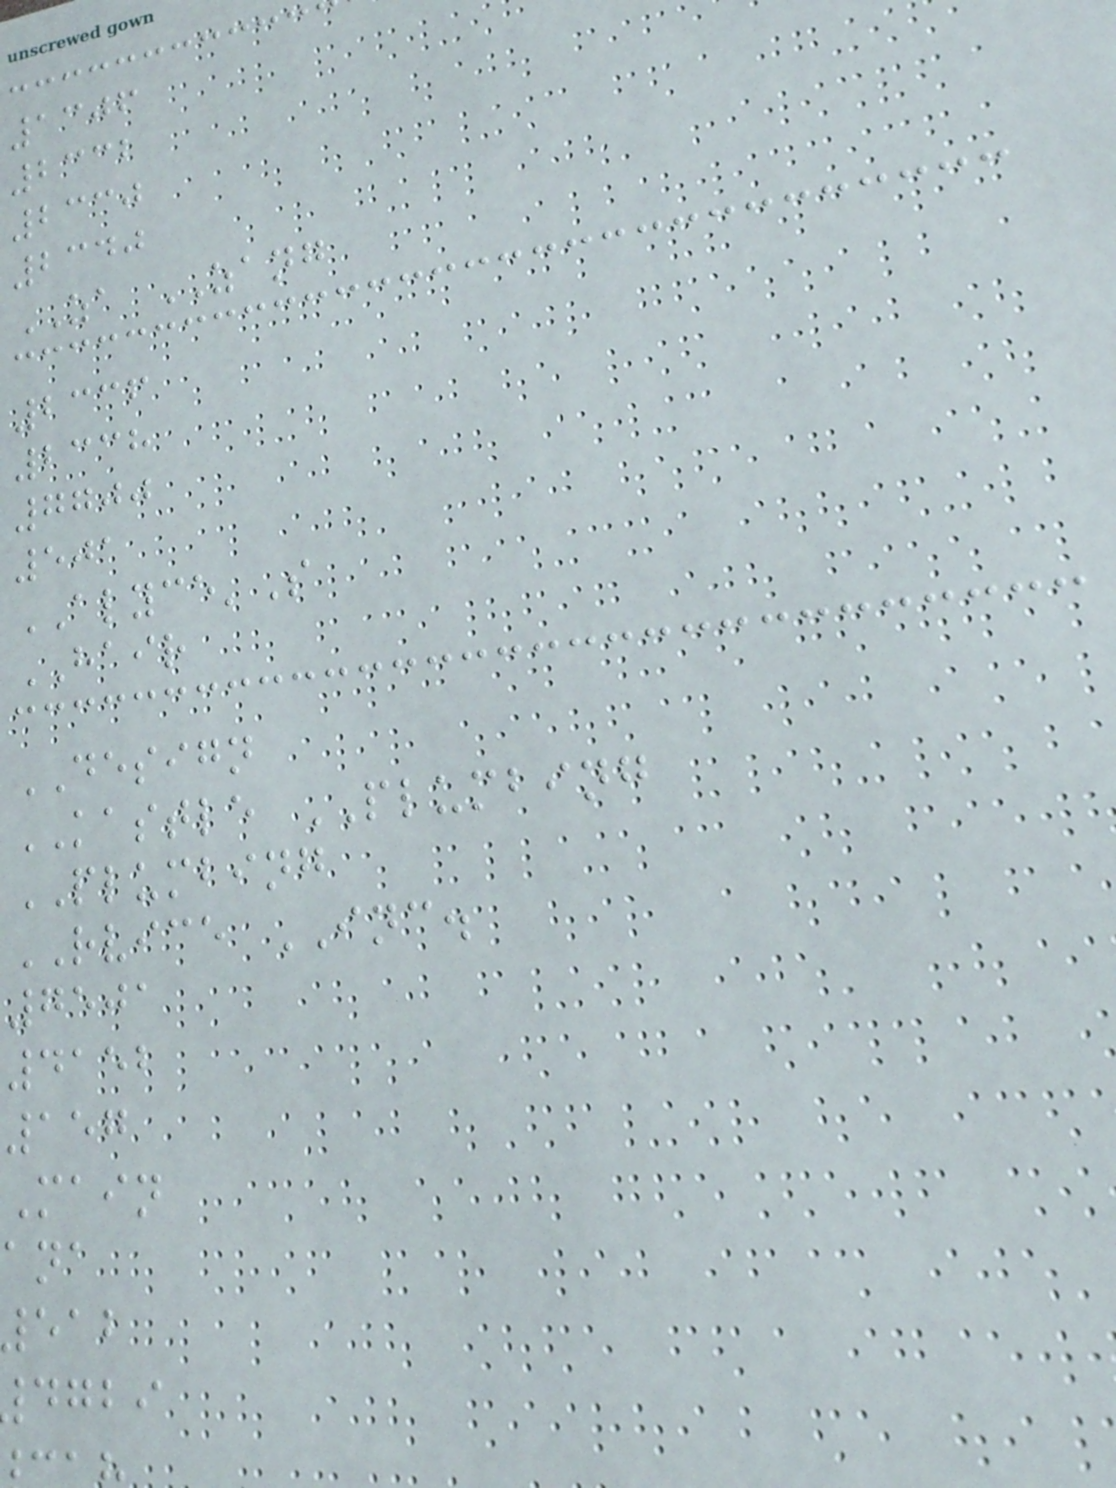1306
2332
2330
2340
ZA ZANG
2336
2338
7700
501
ALYCE'S
HAIR
DESIGN
KASTLE PLUMBING
PLUMBING
RVICE INC.
7501
4152
157
Main
ana
512
dgbi
